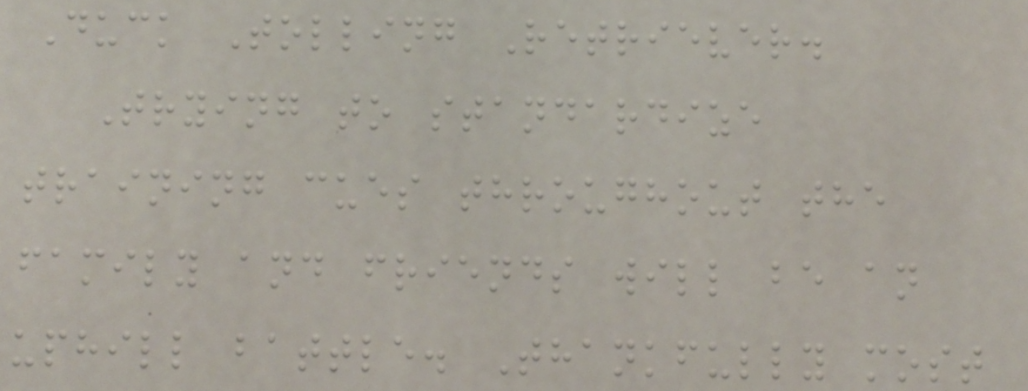Duck Tolling Retriever.
Trying to standardize
training cues throughout the
family and friends will be an
uphill battle. Thankfully most
